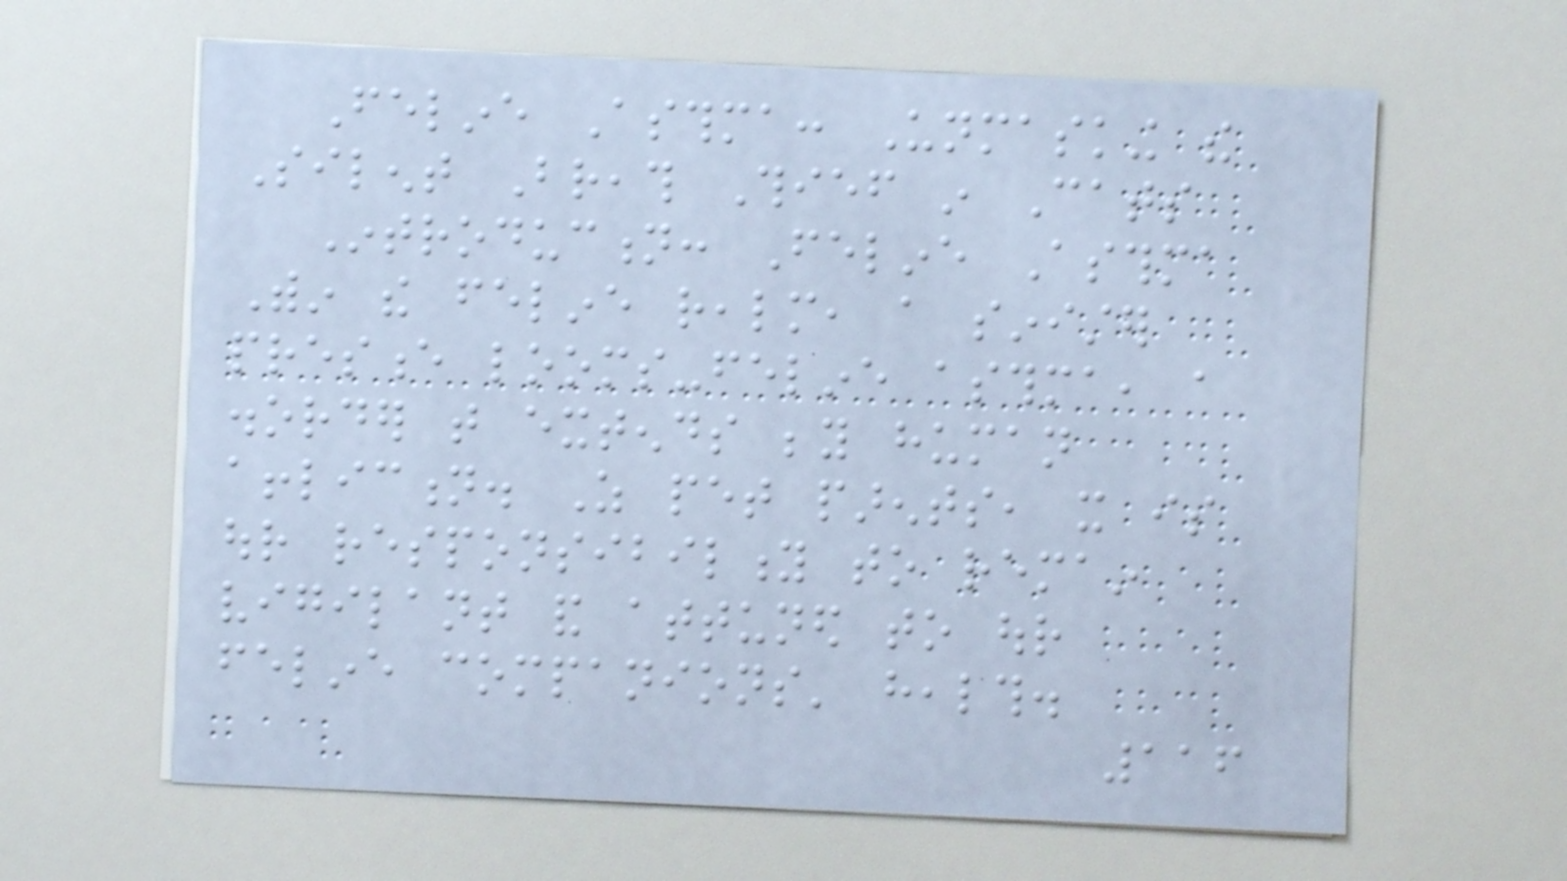Feline Asthma: Unmasking the
Silent Breath Thief in Cats
Introduction: Feline Asthma
Within the feline realm, a sinister
presence looms-feline asthma, a
disorder that extends beyond human
affliction. As pet parents, it is
our responsibility to remain
vigilant and attuned to our
feline companions' health.
116
